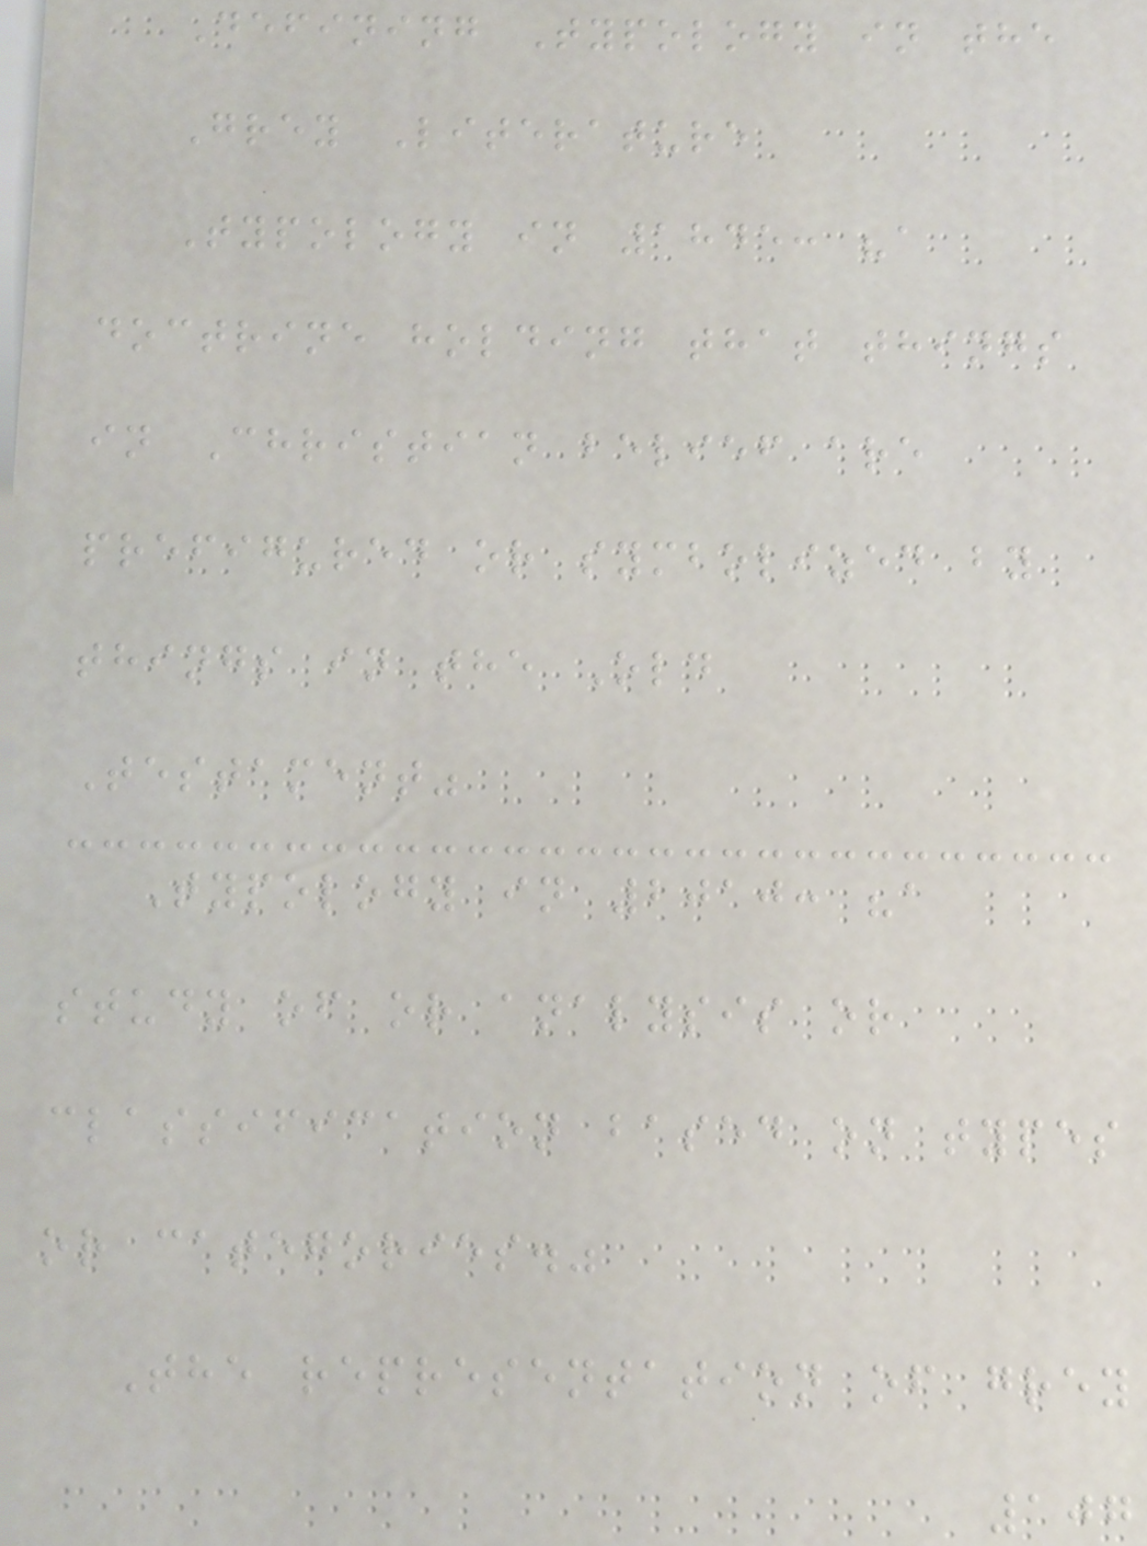Defining Typology in the
Grey Literature
Typology in 1845: "a
doctrine holding that things
in Christian belief are
prefigured or symbolized by
things in the Old
Testament"
Typology in 2010: "a
study of or analysis or
classification based on types
or categories."
The representation of grey
107
